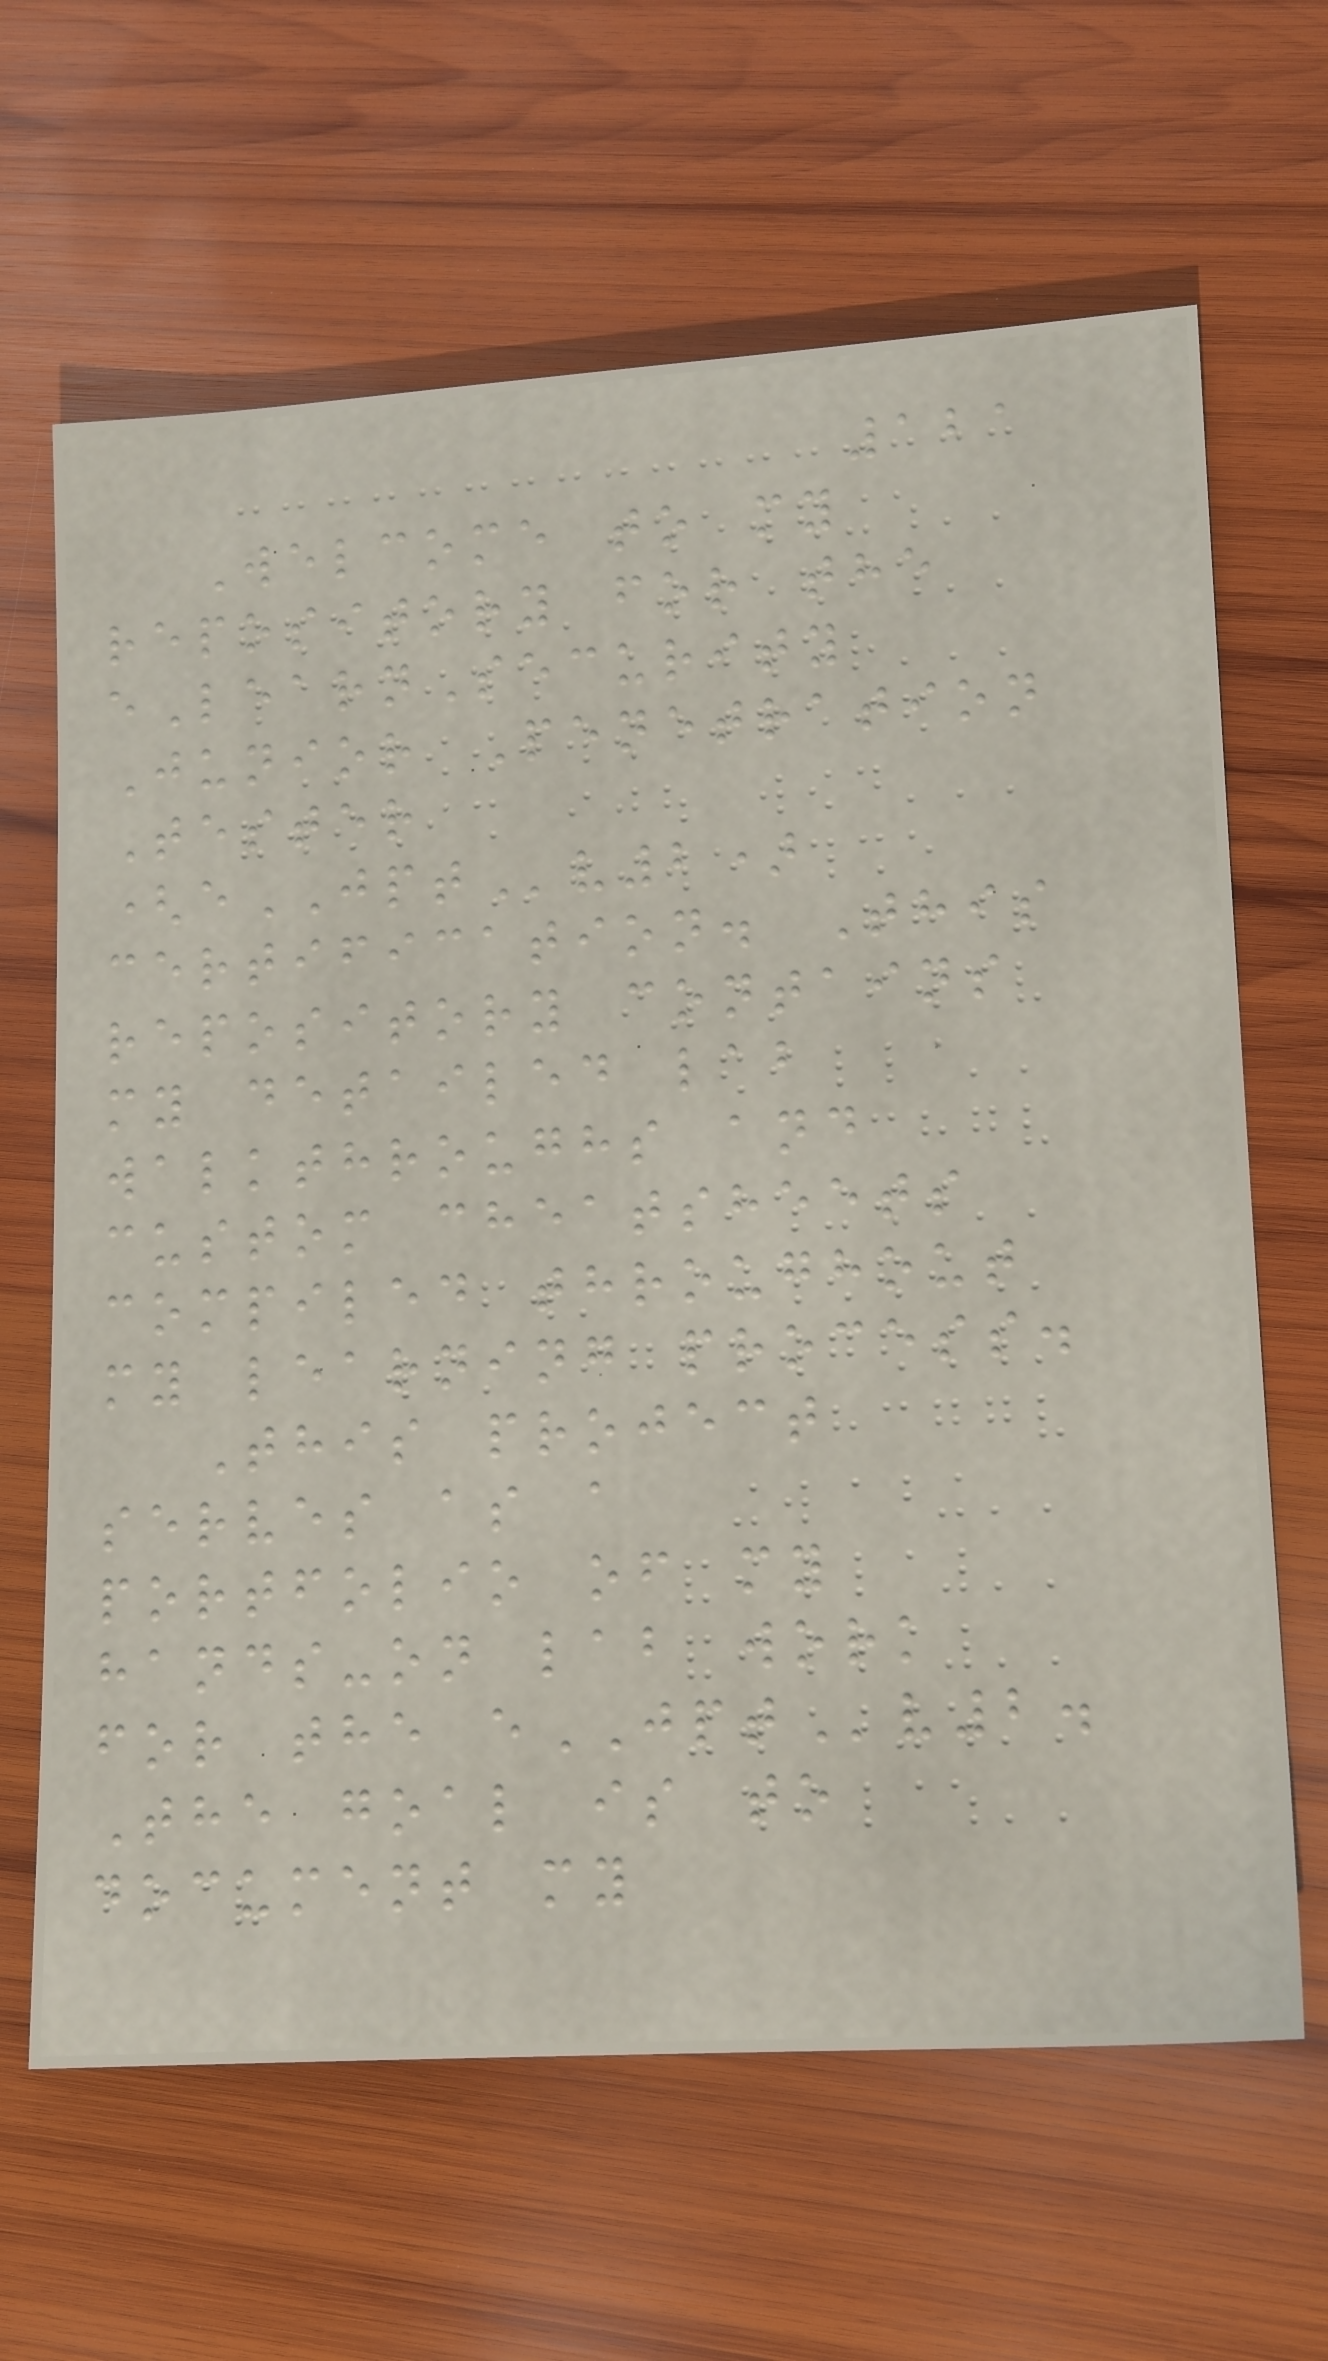121
Welcome to my
repository for the
eLearnSecurity
Junior Penetration
Tester
(eJPTv2)
certification. This
repository contains
my detailed lab
walkthroughs and
custom cheatsheets
compiled throughout
my learning process.
This project
serves as a
portfolio of my
hands-on lab work
for the eJPTv2.
The goal is to
document my
